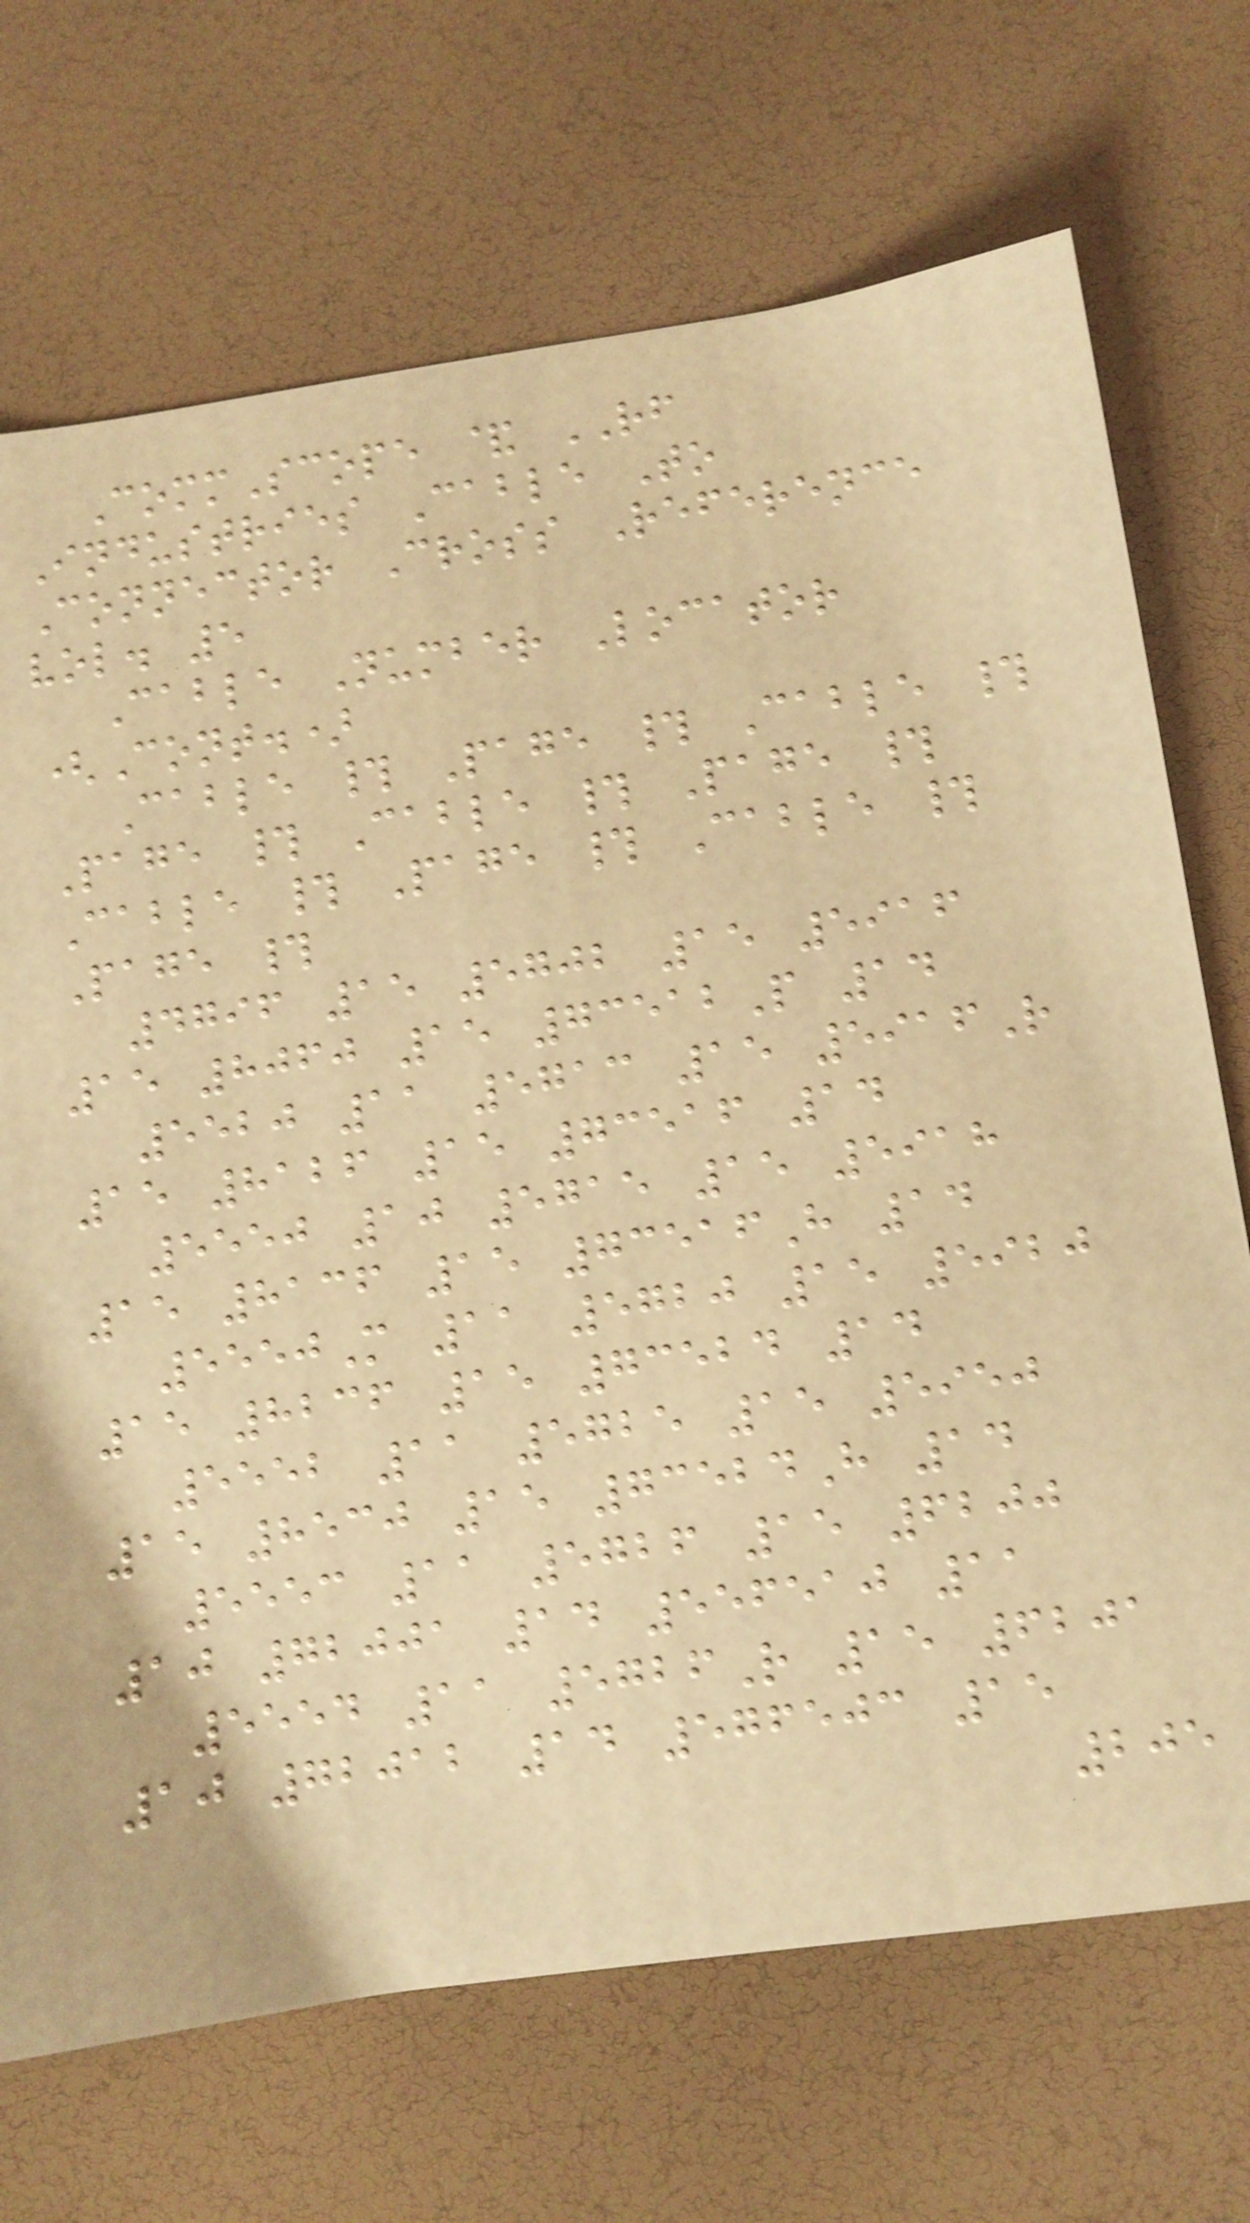CommScope & RF
Industries Cable To
Connector Cross Reference
vol. 5
Cable Number Locator
(Cont.)
Cable # Page # Cable #
Page # Cable # Page #
Cable # Page # Cable #
Page #
4796 15 5702 15 5916
15 8060 15 73512P 14
5520 11 5713 15 5916R
15 8126 15 73516 14
5550 10 5715 15 5918
15 8136 15 73516H 14
5550M 11 5720 15 5920
15 8236 15 73524 14
5552 11 5725 15 5950
15 8530 15 73524H 14
5553 11 5726 15 6200
10 72001 14 556510 11
5554 11 5726R 15 6201
10 72012 14 576503 15
205
